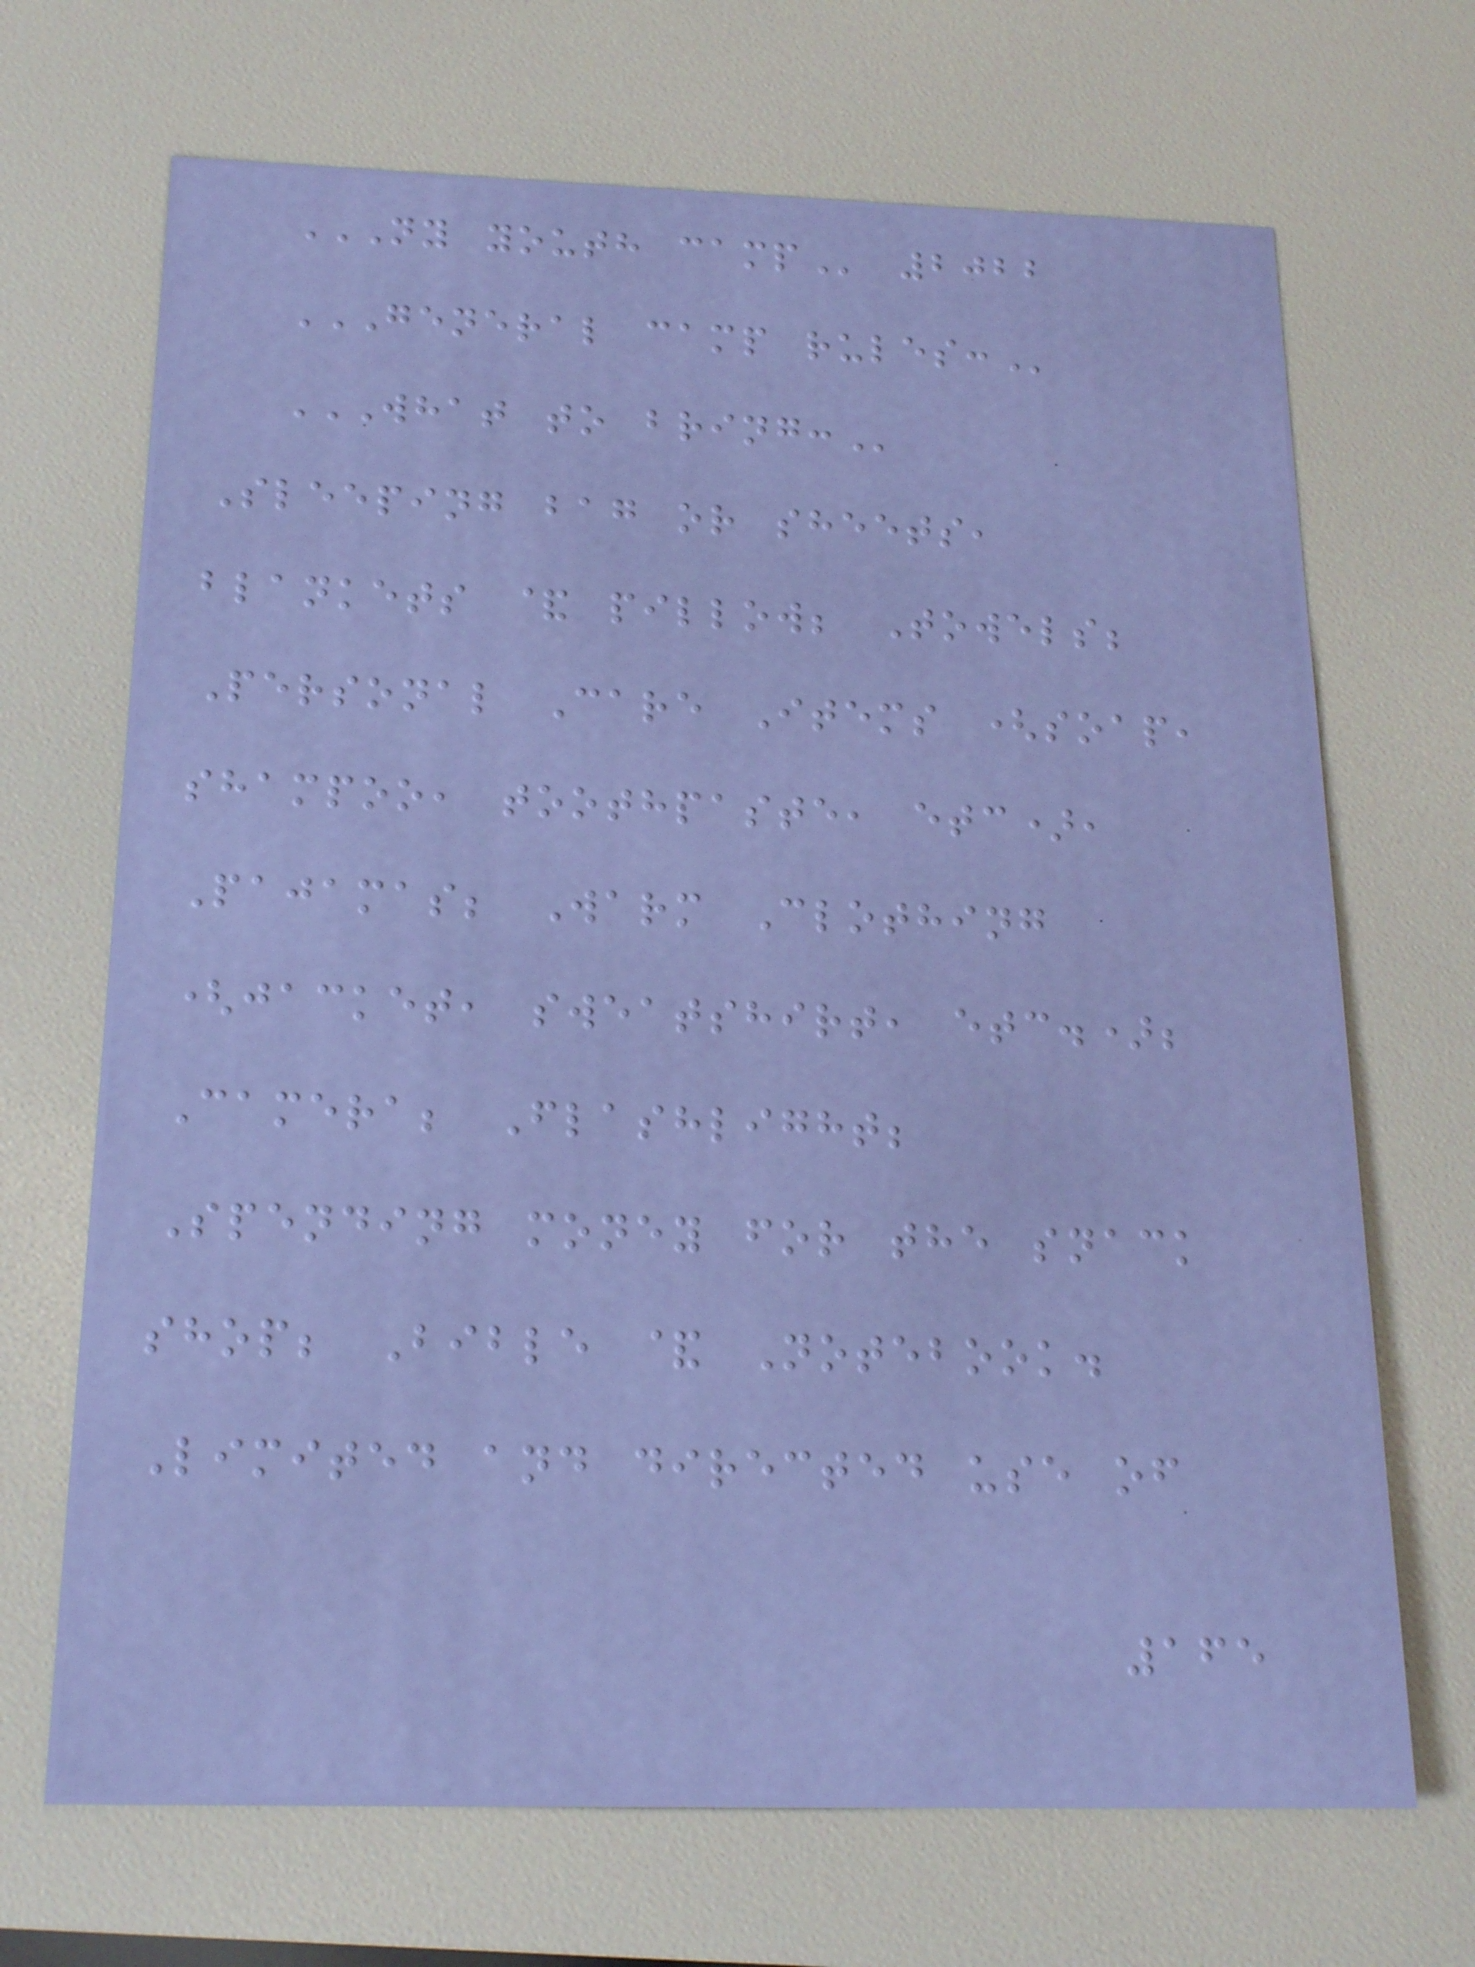NY YOUTH CAMP 2022
GENERAL CAMP RULES:
WHAT TO BRING:
Sleeping bag or sheets,
blankets & pillow; Towels;
Personal Care Items (soap,
shampoo, toothpaste, etc),
Pajamas; Warm Clothing
(jacket, sweatshirt, etc.);
Camera; Flashlight;
Spending money for the snack
shop; Bible & Notebook.
Limited and directed use of
165
